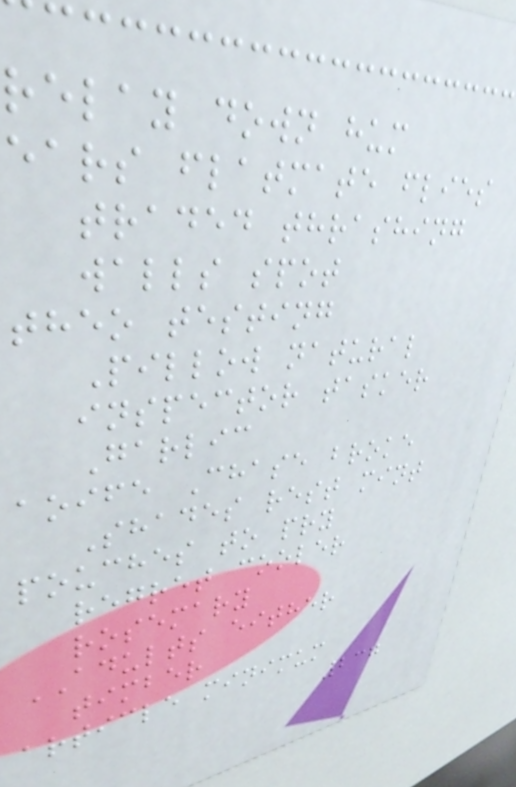relay down hum
ears flatmate flies
traded thrashing
walls spot
theo testing
Pillow natural
inspector tasker
Garlic
aoife Chase broke
Shades rest mint
pouches to pry
regret cooler
rosemary
ADULTS either
timber
article minimum
237
